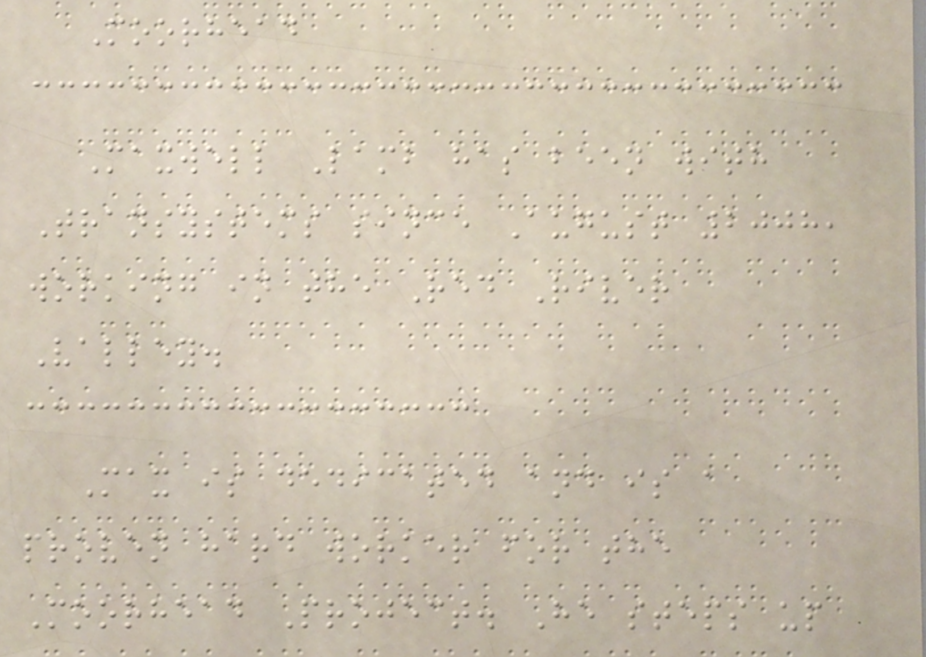Moorhead
Maxwell Lamb has been with
Transystems since August 2008,
working in the Red River
Valley.
Max is dedicated and is a
proven hard worker for the
Moorhead Project. He steps up
